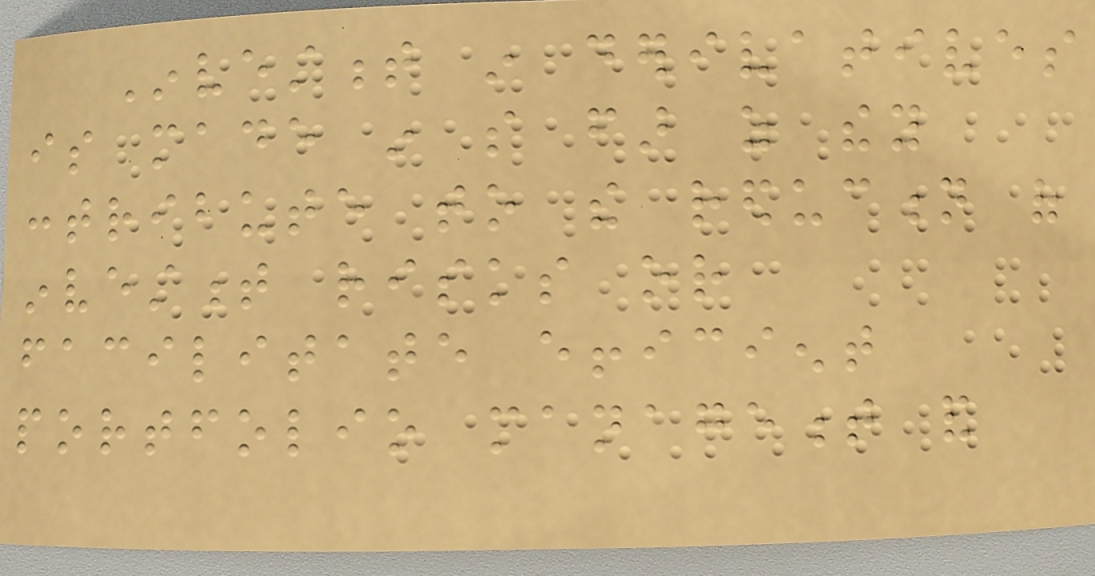Investment in derivatives
is made in so far as they
contribute to the reduction of
investment risks or
facilitate efficient
portfolio management and
